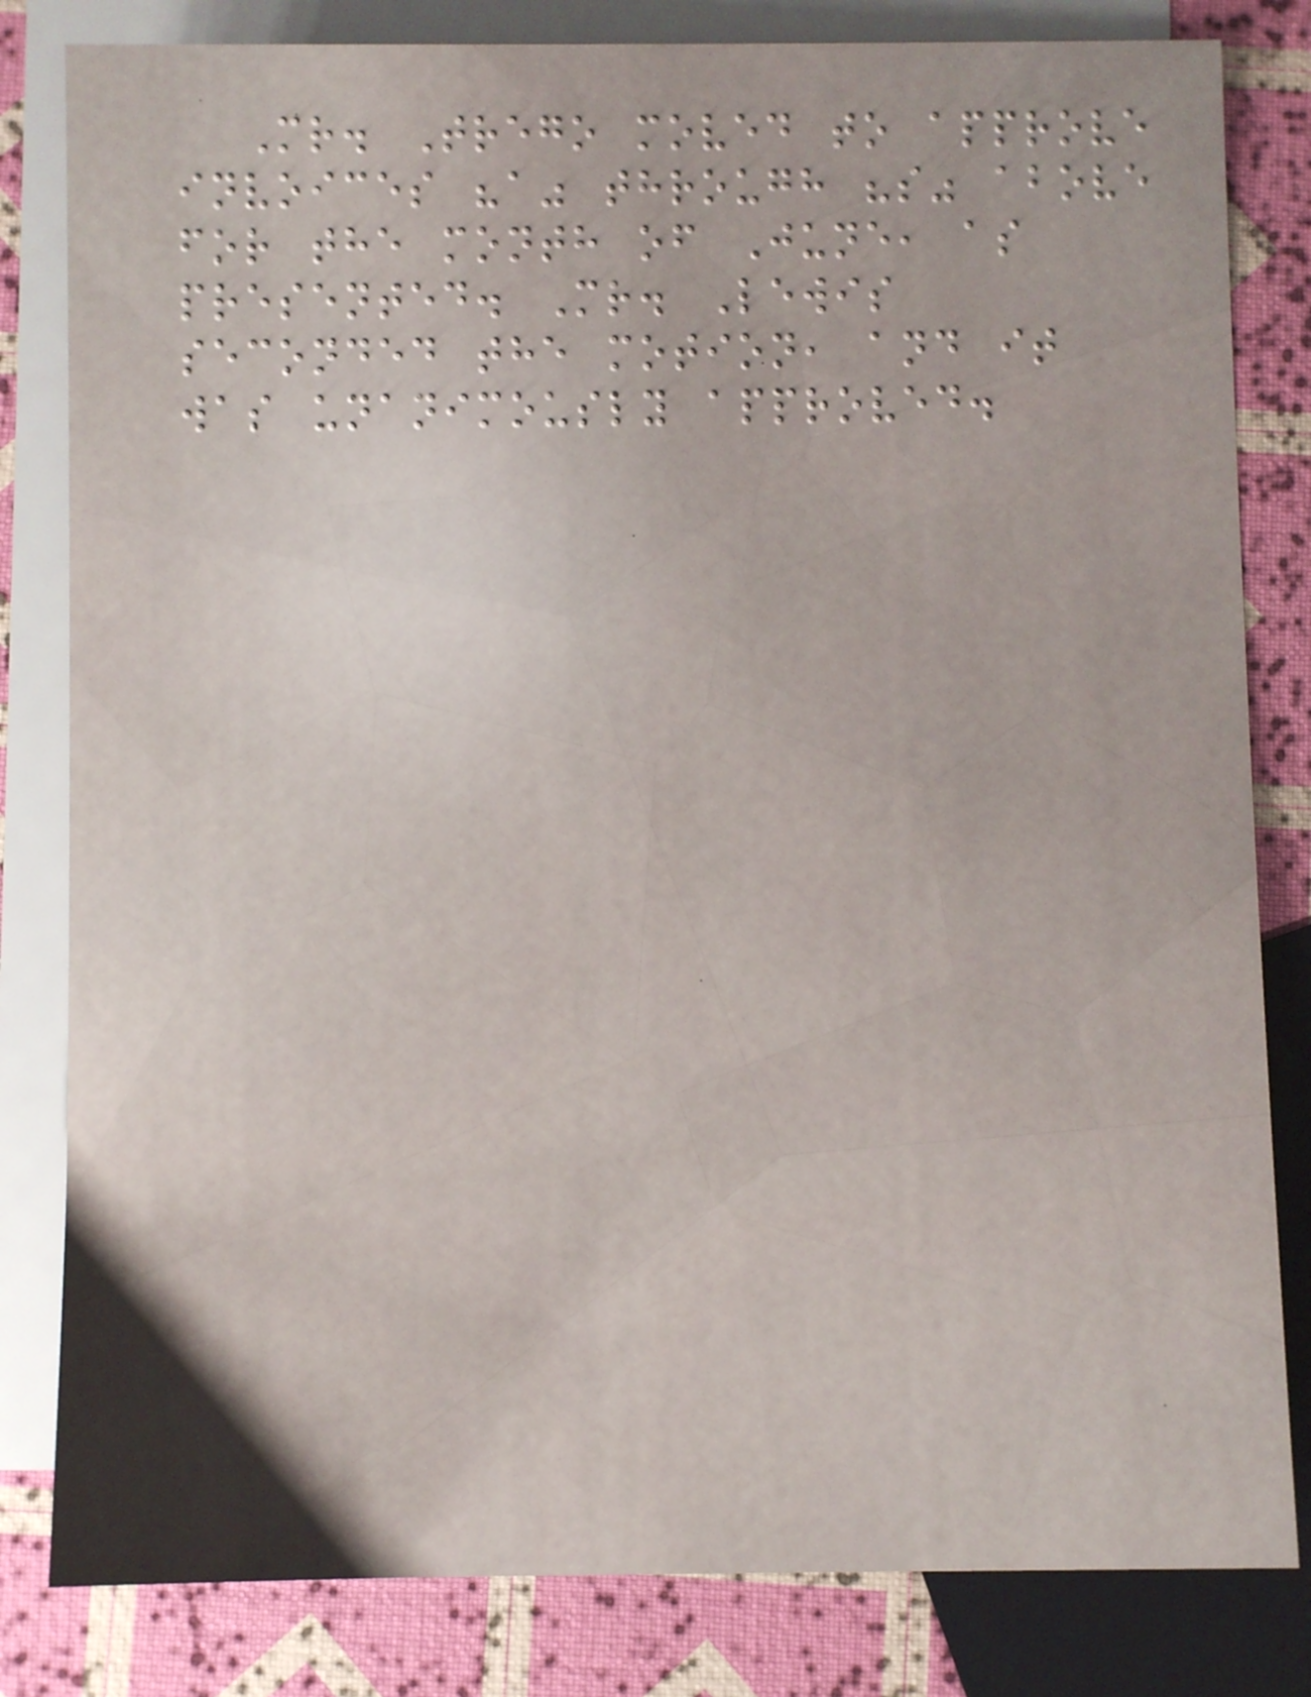Mr. Trego moved to approve
invoices "a" through "s" above
for the month of June, as
presented. Mr. Lewis
seconded the motion, and it
was unanimously approved.
